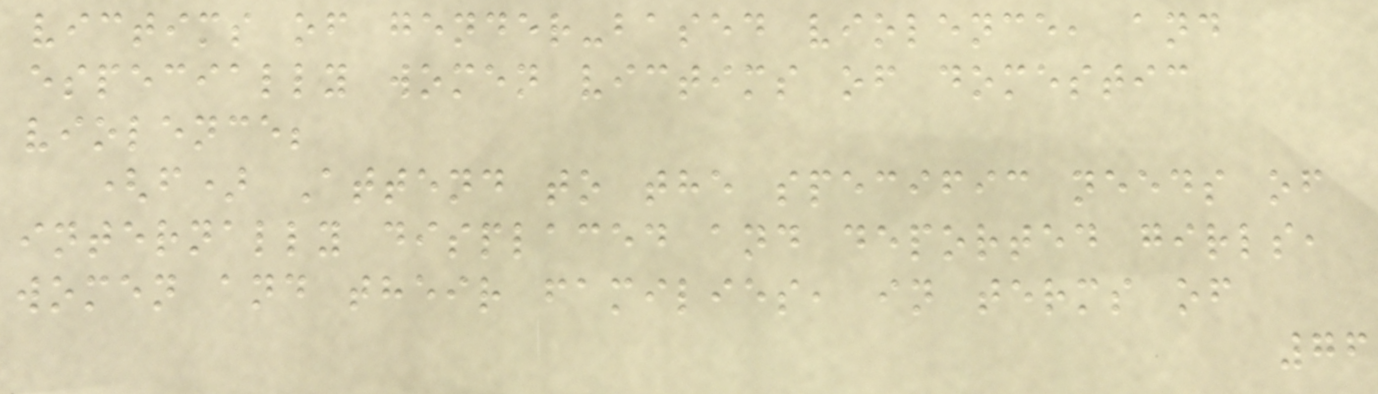victims of gender-based violence, and
especially women victims of domestic
violence;
(f) Attend to the specific needs of
internally displaced and deported girls,
women and their families, in terms of
76
